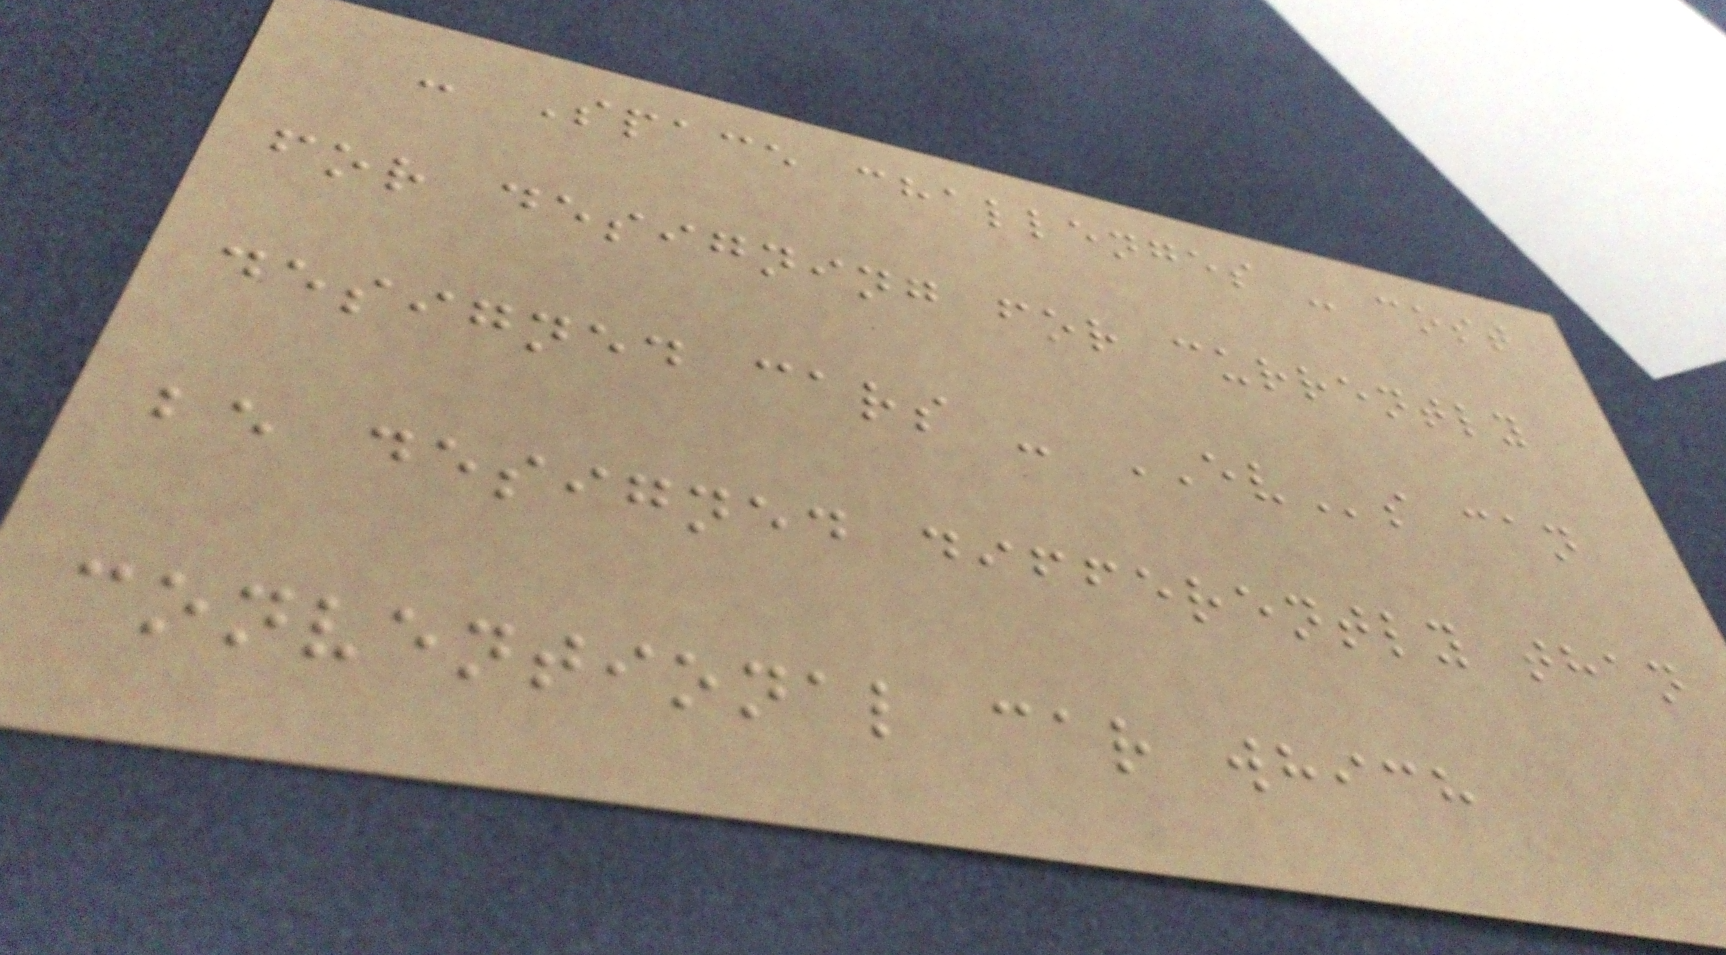- Space challenges - cost
for designing for currently
designed cars - EVs can
be designed differently than
conventional car which
